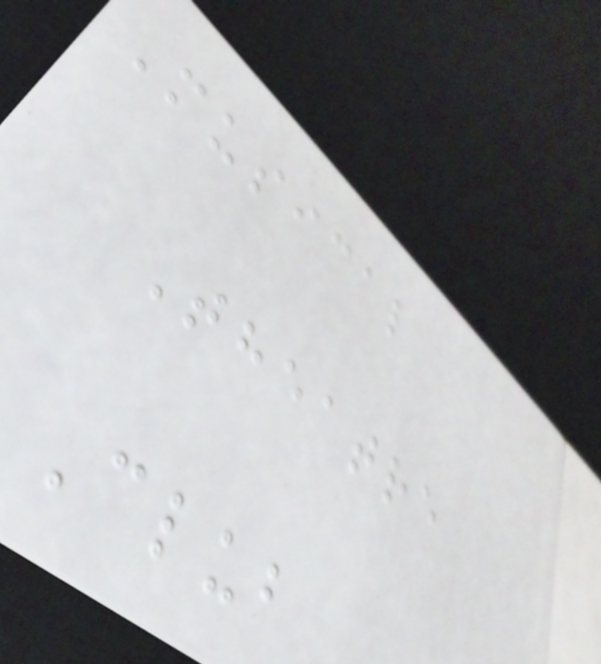Musical
Theatre
Club
